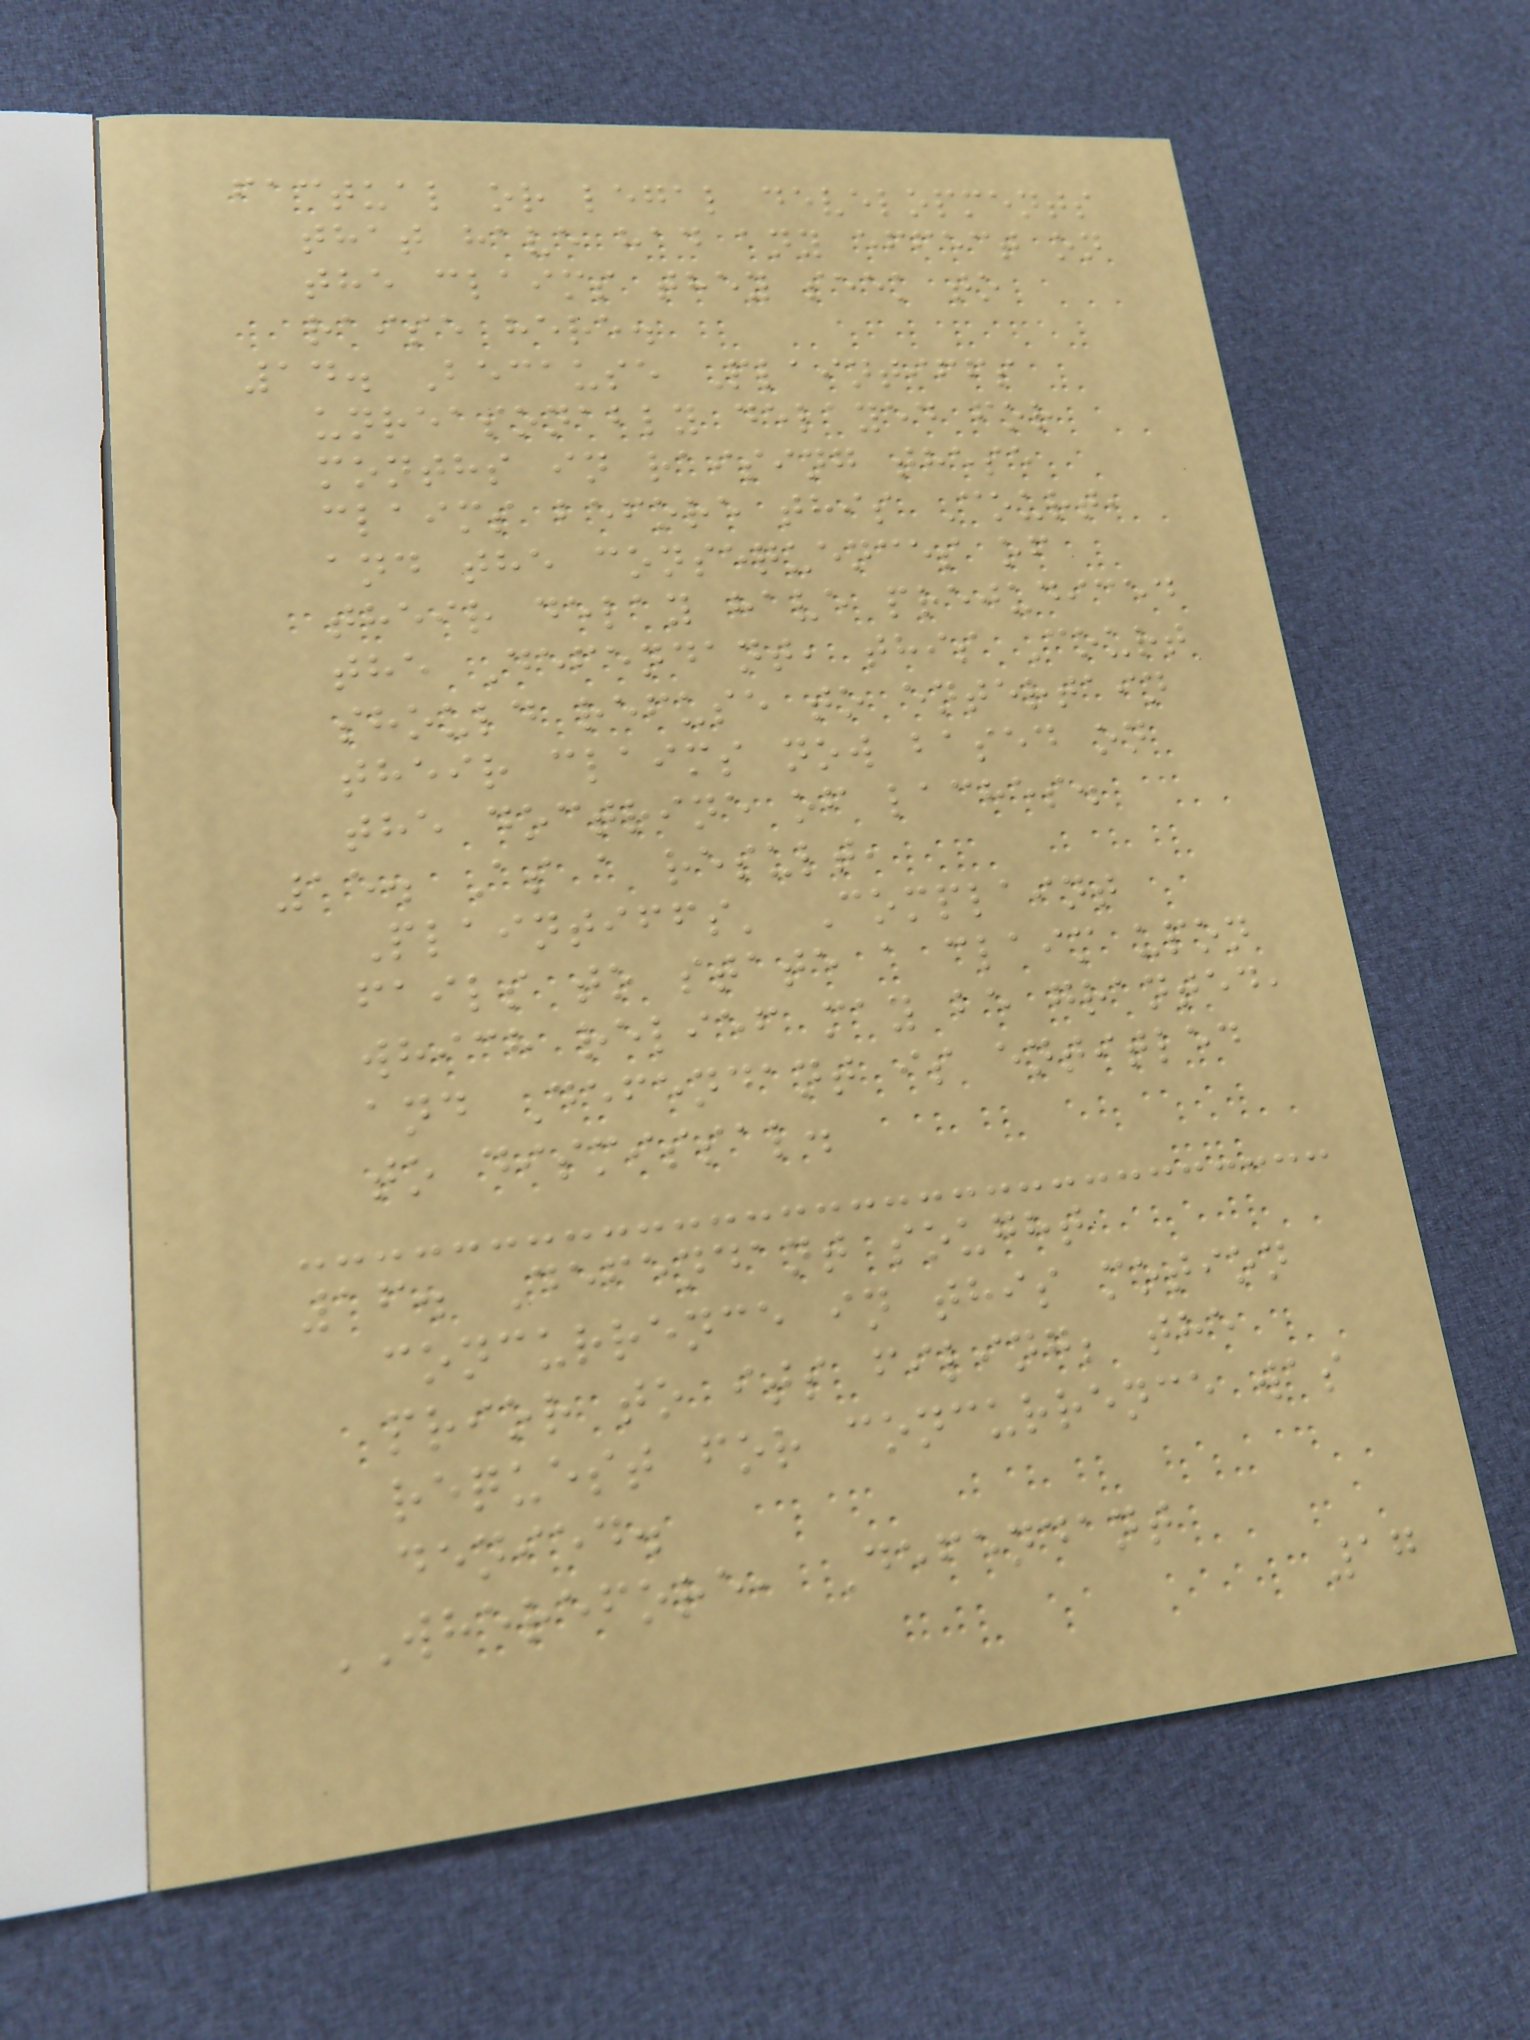factual or legal developments
that have had any effect on
the claims they seek to
raise here.
14. Because Plaintiffs
unreasonably delayed for
months in raising these
claims before this Court,
and the consequences of
their delay have prejudiced
the Defendant, this Court
should refuse to entertain
their claims now based on
the doctrine of laches.
15. As a result,
Plaintiffs' Complaint
fails to state a claim upon
which relief may be granted,
and Defendant is entitled
to dismissal.
16. Defendant sought
concurrence in this motion
prior to its filing; the
request for concurrence was
denied.
WHEREFORE, Defendant
17
